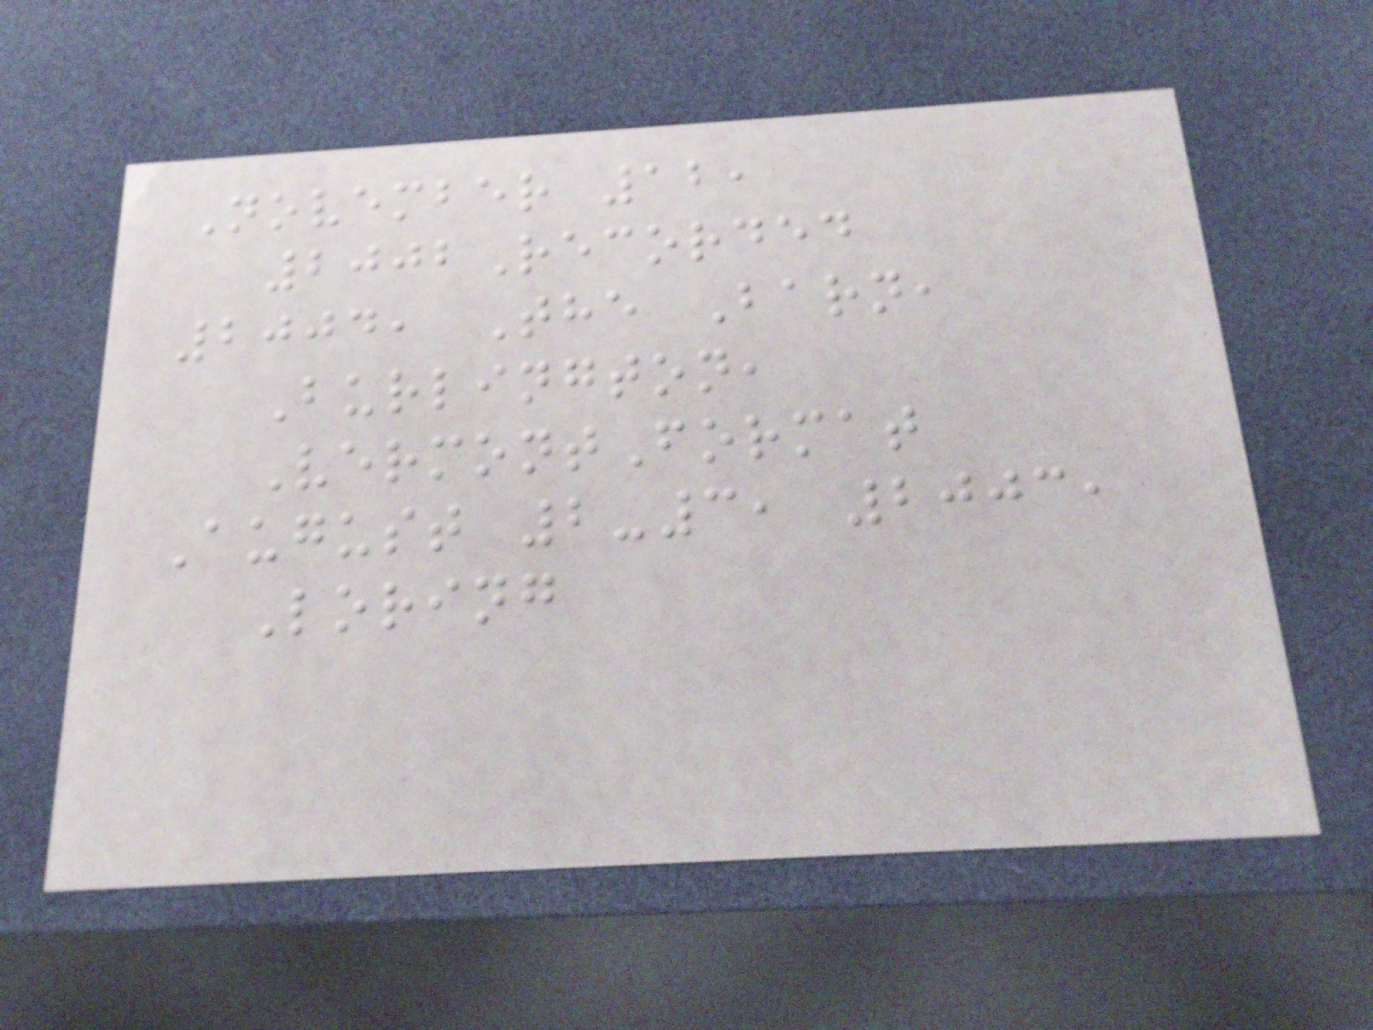November 12,
2002Recorded
2004, The Barn,
Burlington,
VermontFormat
August 2-3, 2003,
Loring
